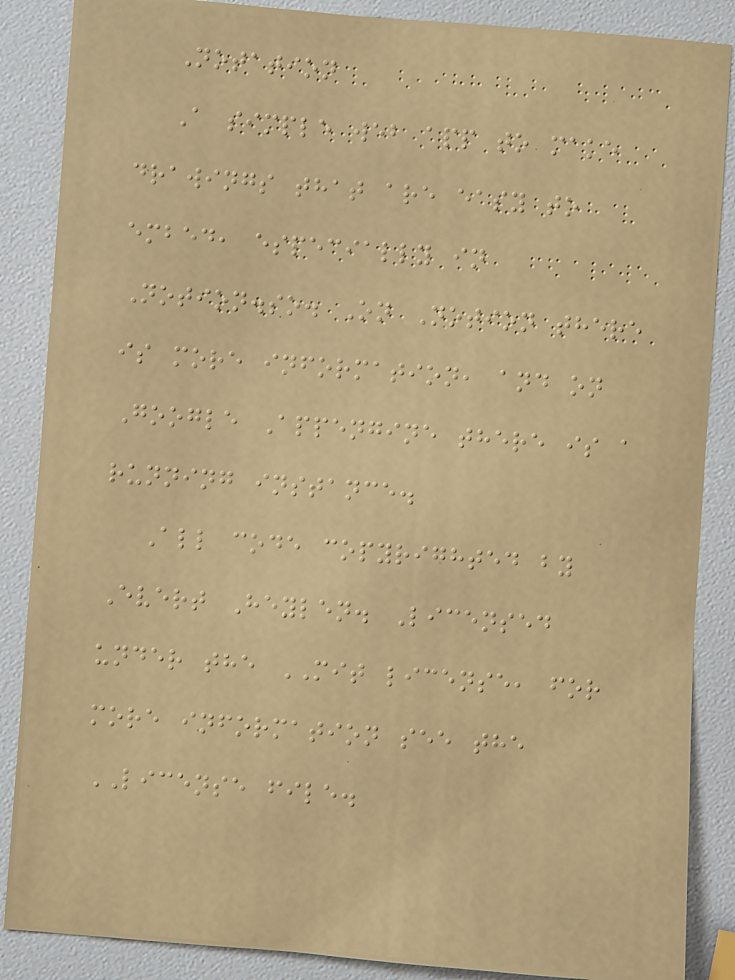Notation
A simple web app to make
drawings that are easy to
embed, especially in
Notion.so. On Notion there
is more information, and on
Google Appengine there is a
running instance.
All code copyrighted by
Evert Heylen. Licensed
under the MIT license, for
more information see the
LICENSE file.
